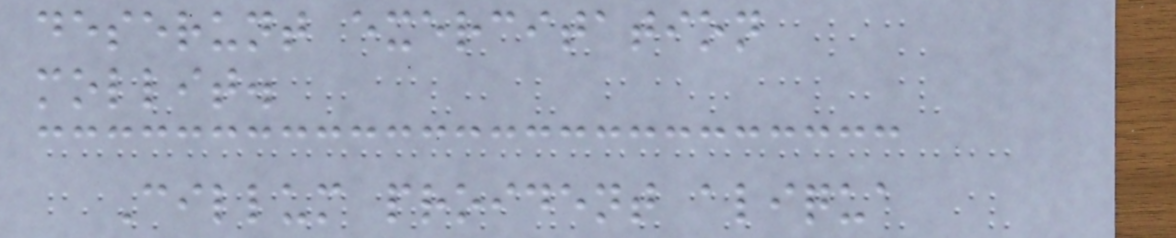deserunt exercitation
mollit.
Cillum proident aliqua
